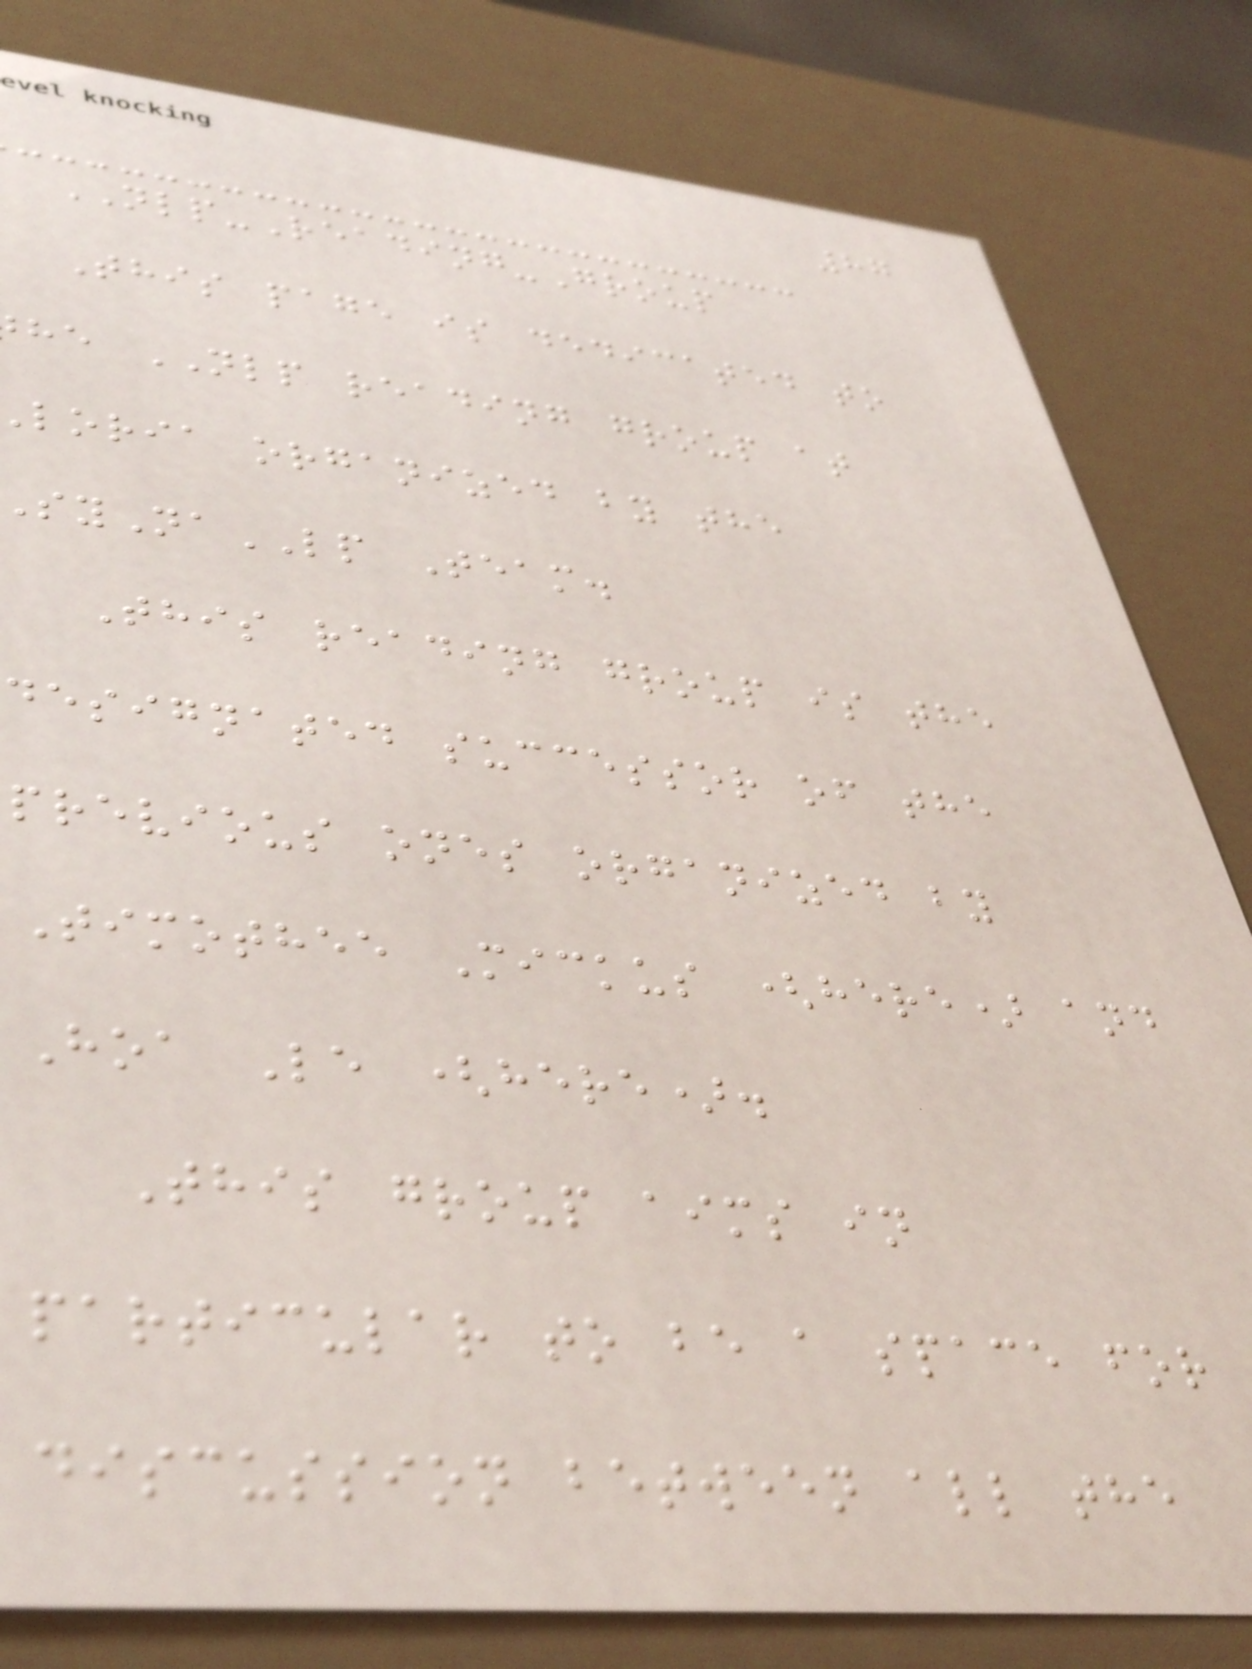87
NLP-Reading-Group
This page is dedicated to
he NLP reading group at
loria organized by the
yNaLP Team.
This reading group is the
designated successor of the
previous ones organized by
Timothee Mickus (here) and
Hoa Le (here).
This group aims in
particular to be a space for
discussion between all the
